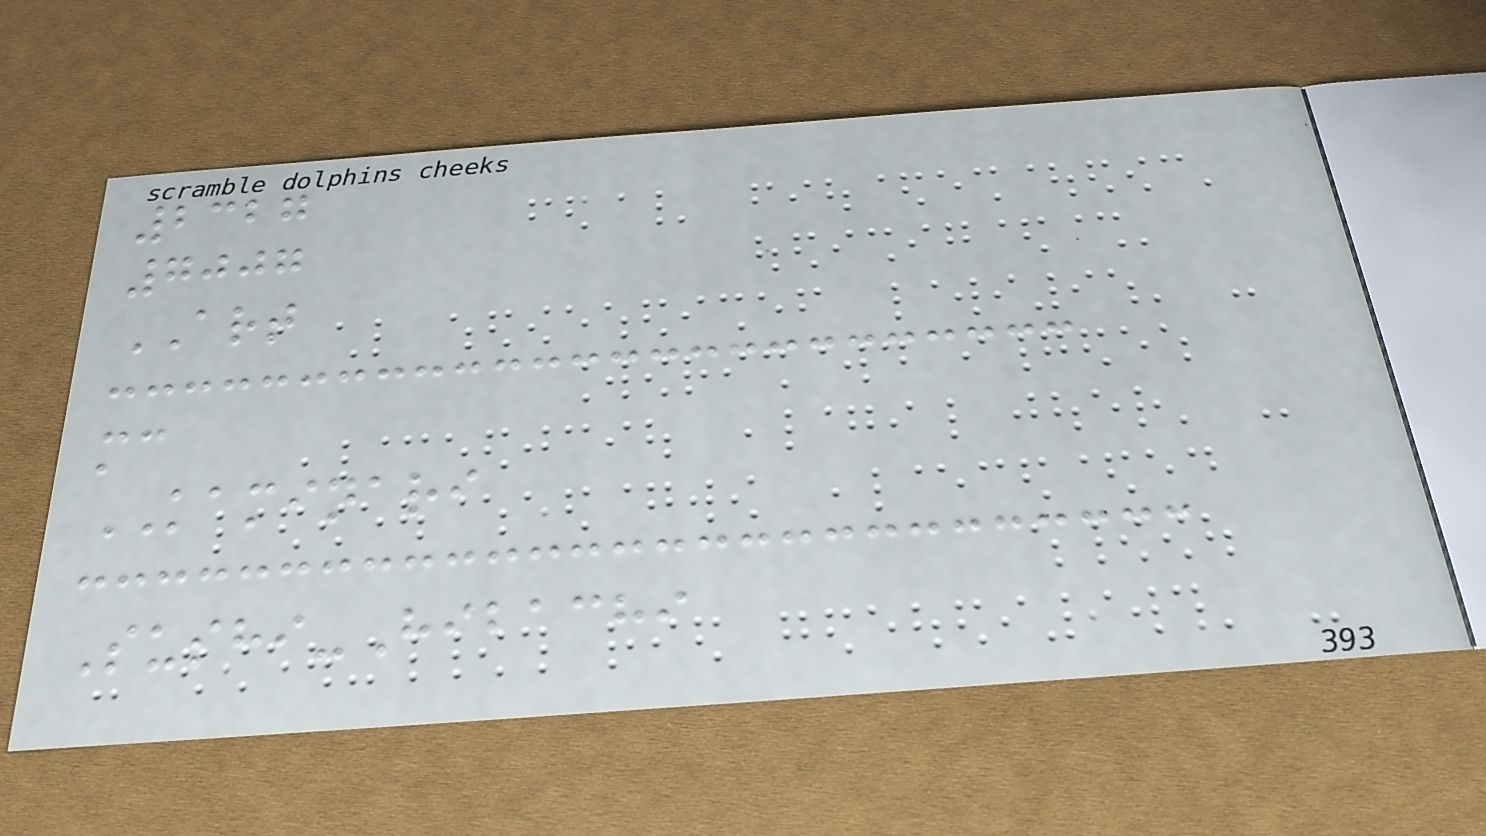2327
7007
ART
mc
KAMINARI
Sushi-Hibachi
